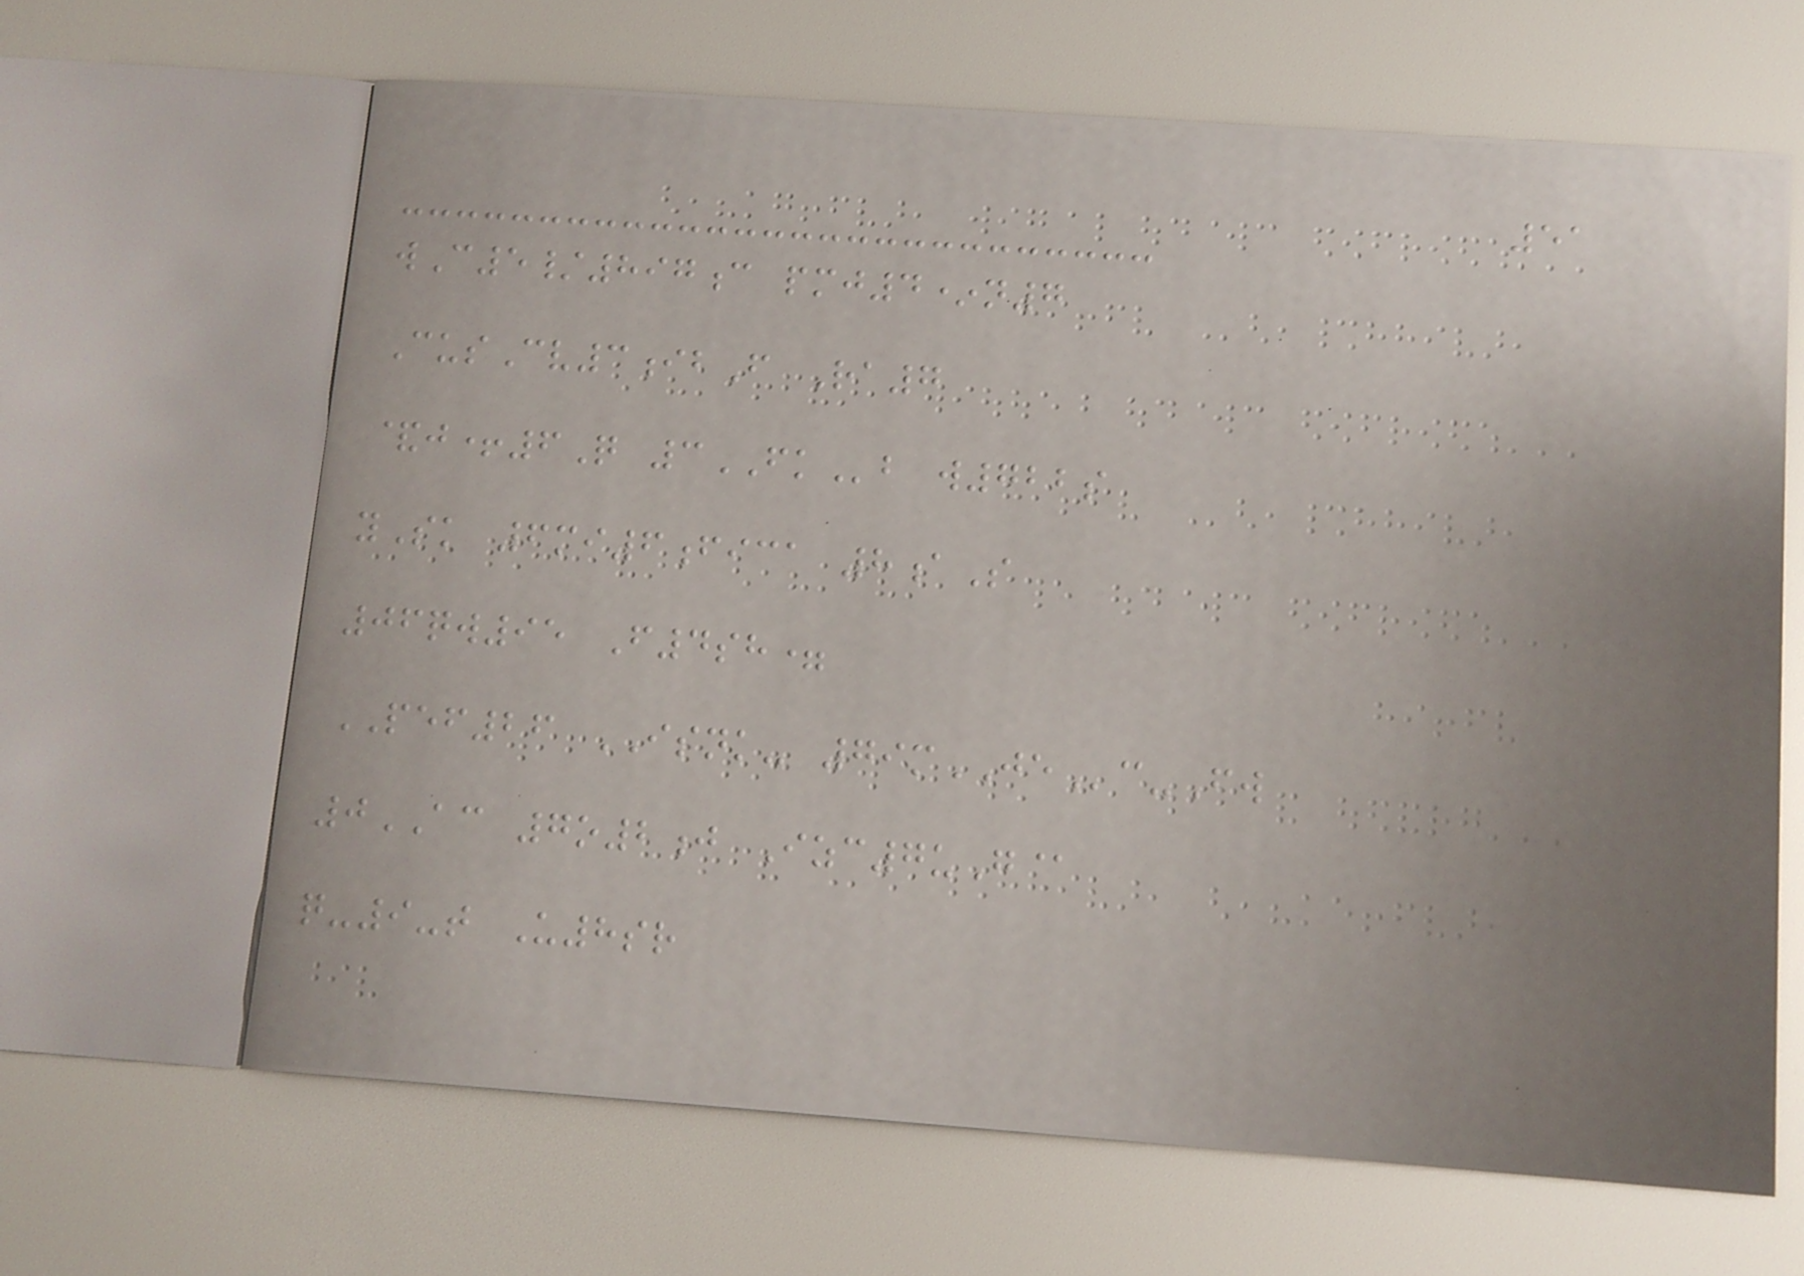51
wC5/897c pmj4*n7
CusCv3ibF Ra7
&j+6Q 3FKb w722s
ySk 6mi6fica 8aS
06qw95 F4sh=
PEF26 ISNK- 79mJEc-Fw
0AC 7o2j Izc7uG@
q-9-t U8sr
